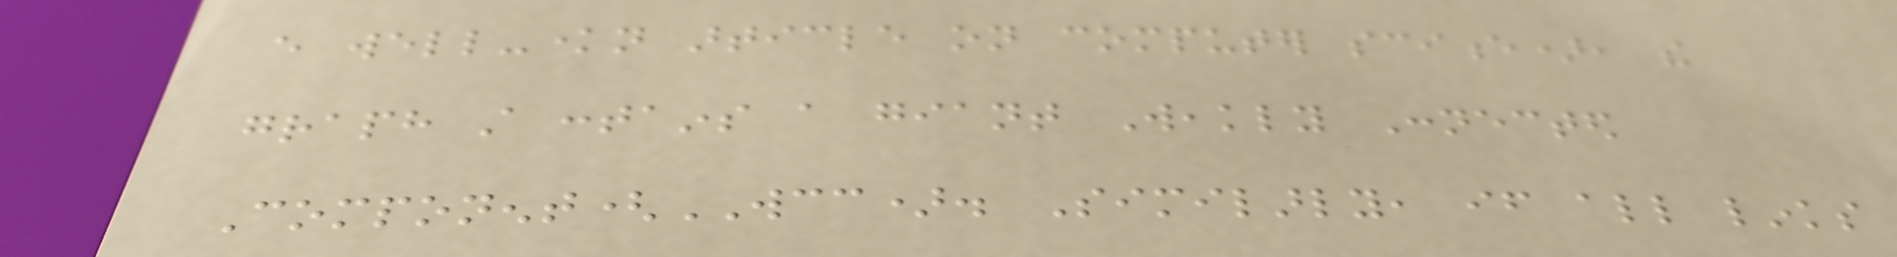every well-known article on computer science), the
graph still contains a giant Weakly Connected
Component(WCC). Similarly, if all links
